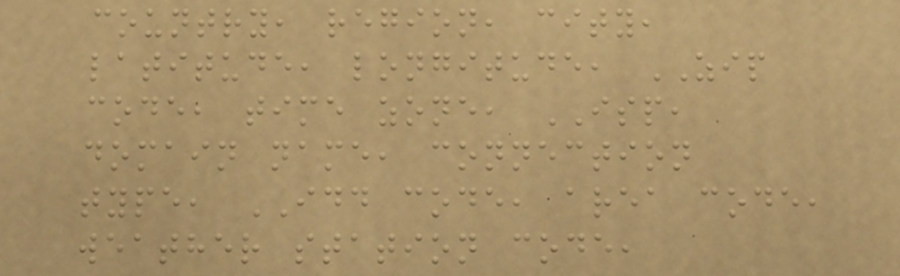country, region, city,
latitude, longitude, ZIP
code, time zone, ISP,
domain name, connection
type, IDD code, area code,
weather station code,
